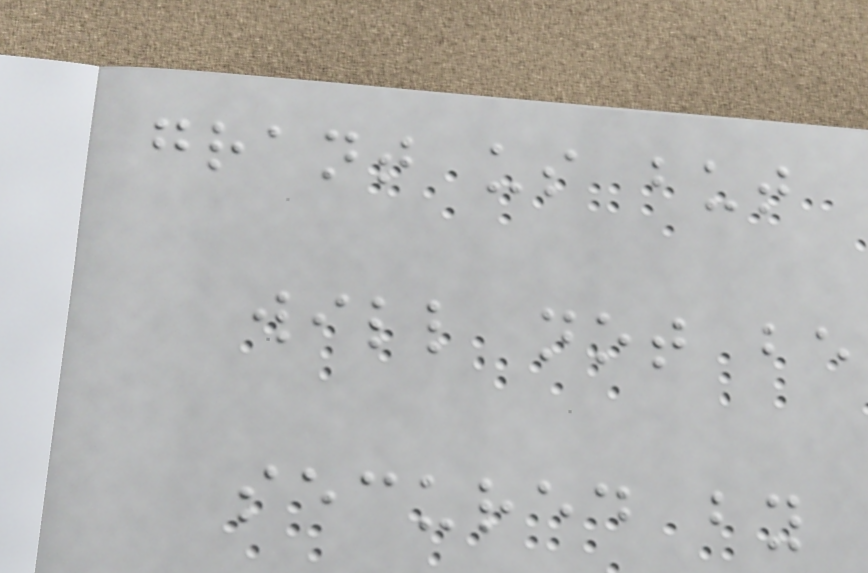grant us but
will not be
secured by
